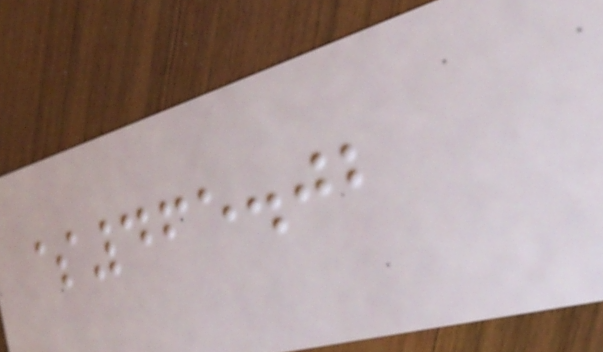$465.02
